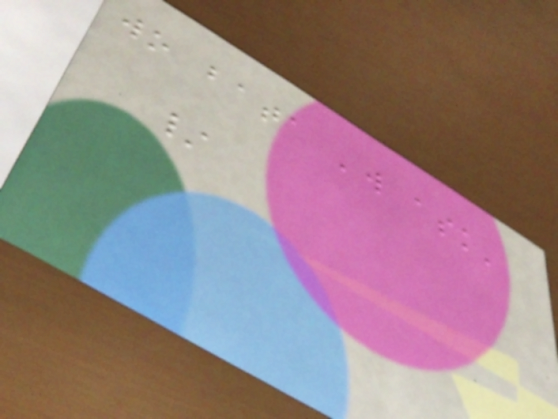wo bata 'will ask'
/
